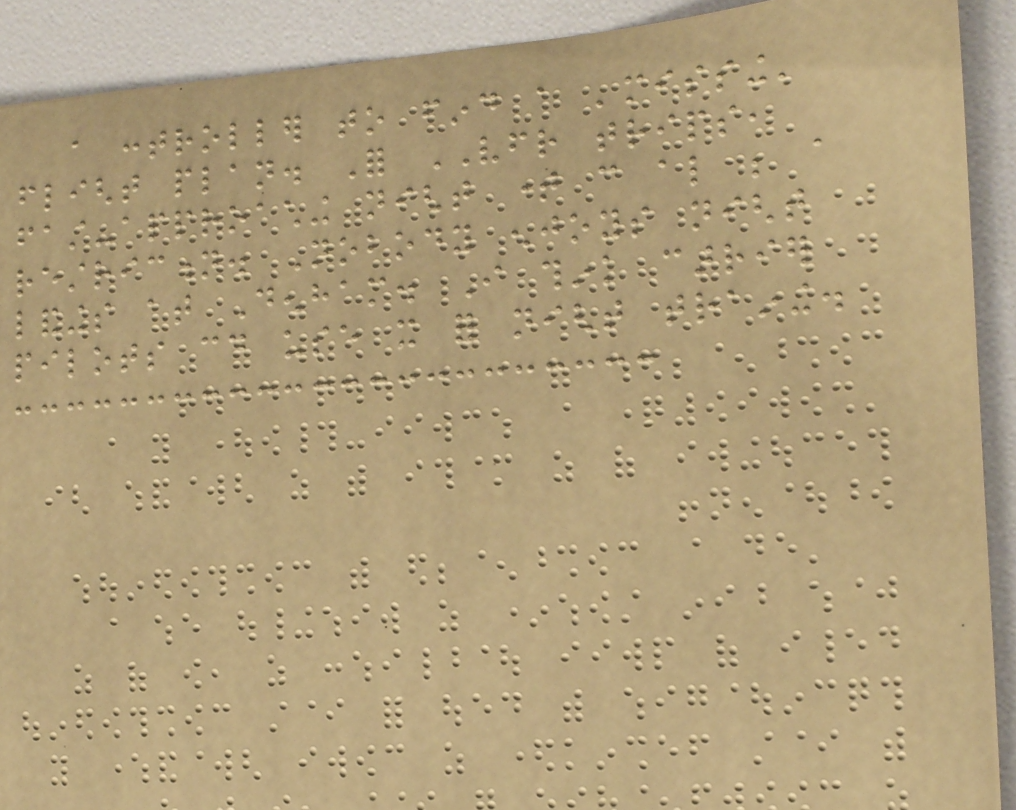a controller to find a 'missing'
flight plan. For VFR trips,
fast-approaching night time can also be a
restriction. Nobody enjoys night
landings at Denham. I think carrier
pilots could use it for night training.
